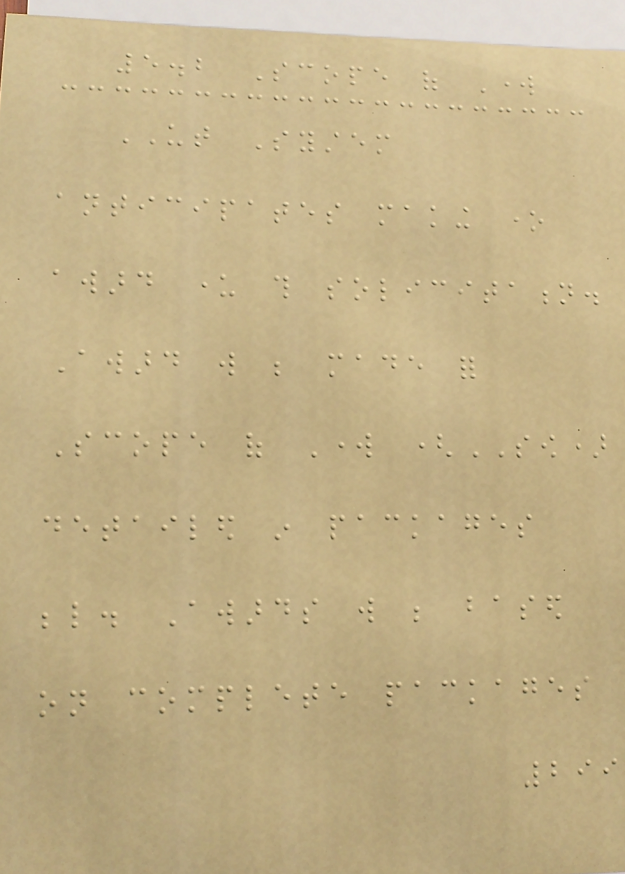5.2 Scope of Work
UT System
anticipates making one
award under this solicitation.
Award will be made for
Scope of Work (SOW)
detailed in packages
below. Awards will be based
on complete packages
299
